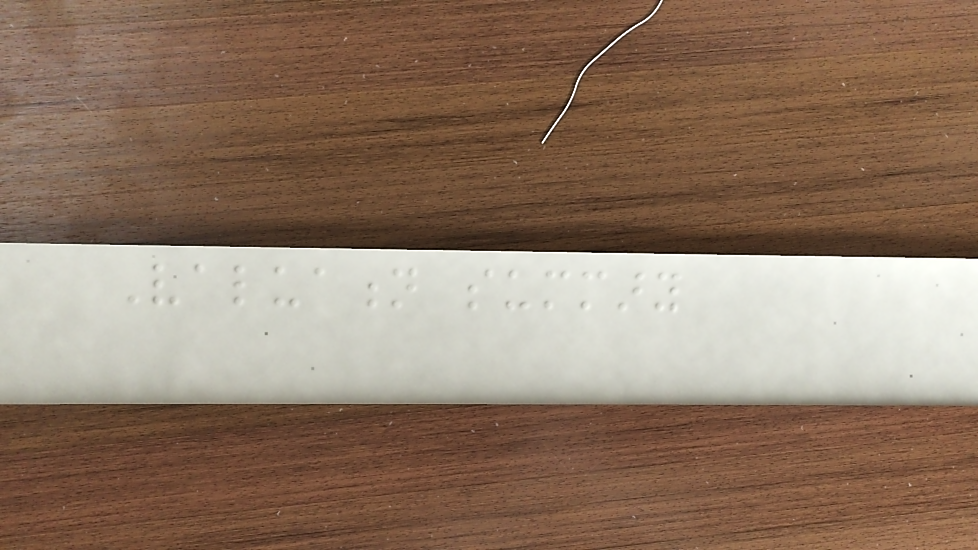Valuation summary
